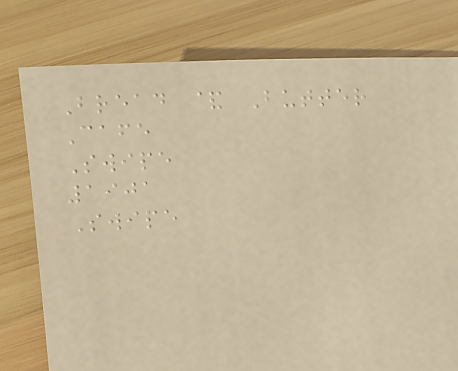Bread & Butter
Cafe
Swipe
1901
Swipe
